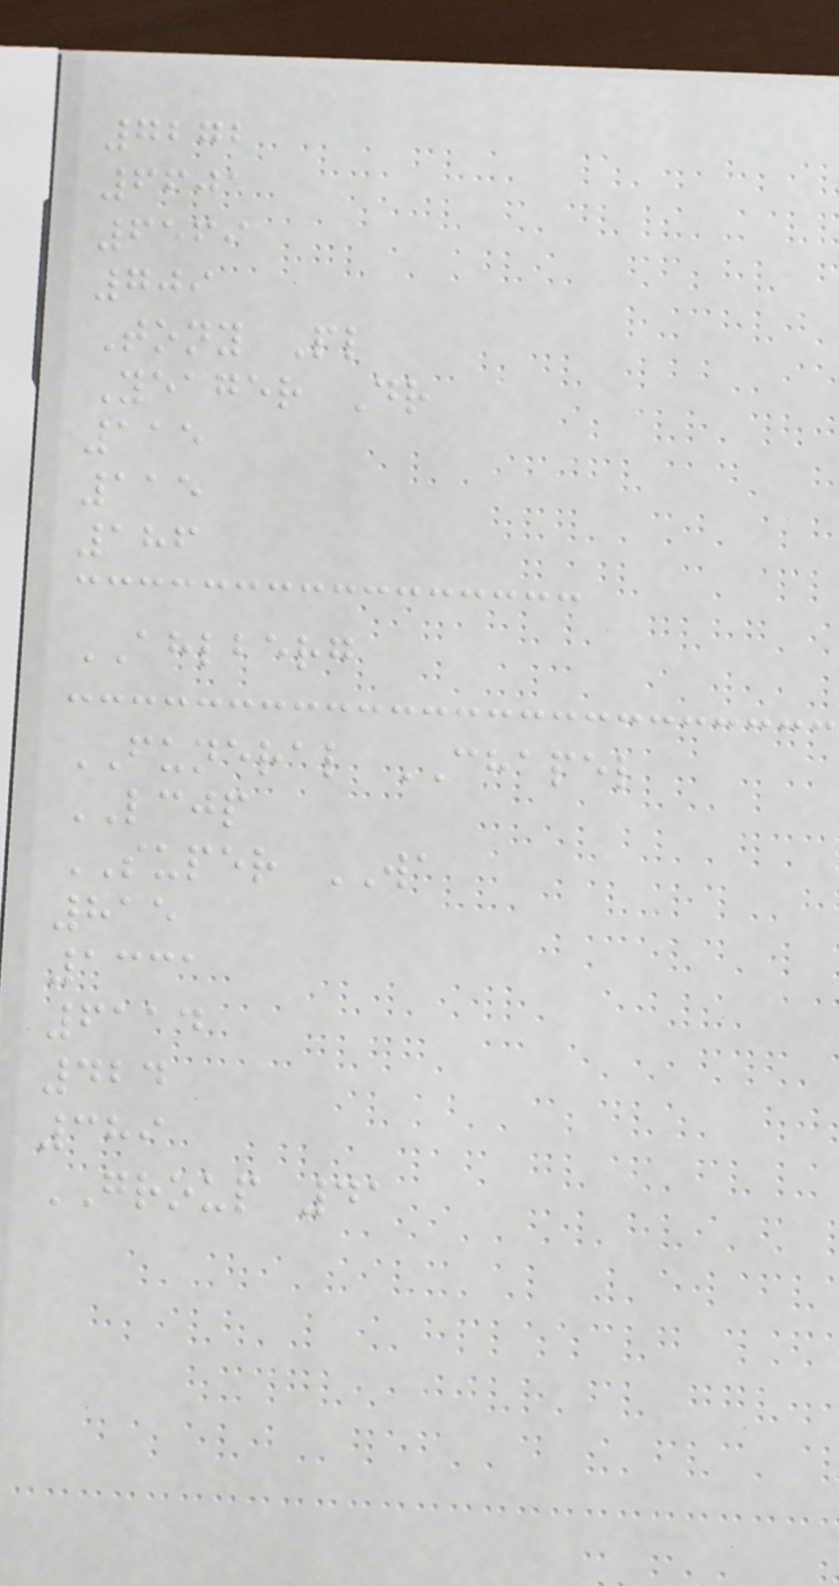7272
6601
6569
709
Tony Pl
Yeager Dr
115
115
186
AHLBERG
FUNERAL CHAPEL
LCJP
SUPER WA
815
1331
6114
424
389
GROUP 41
